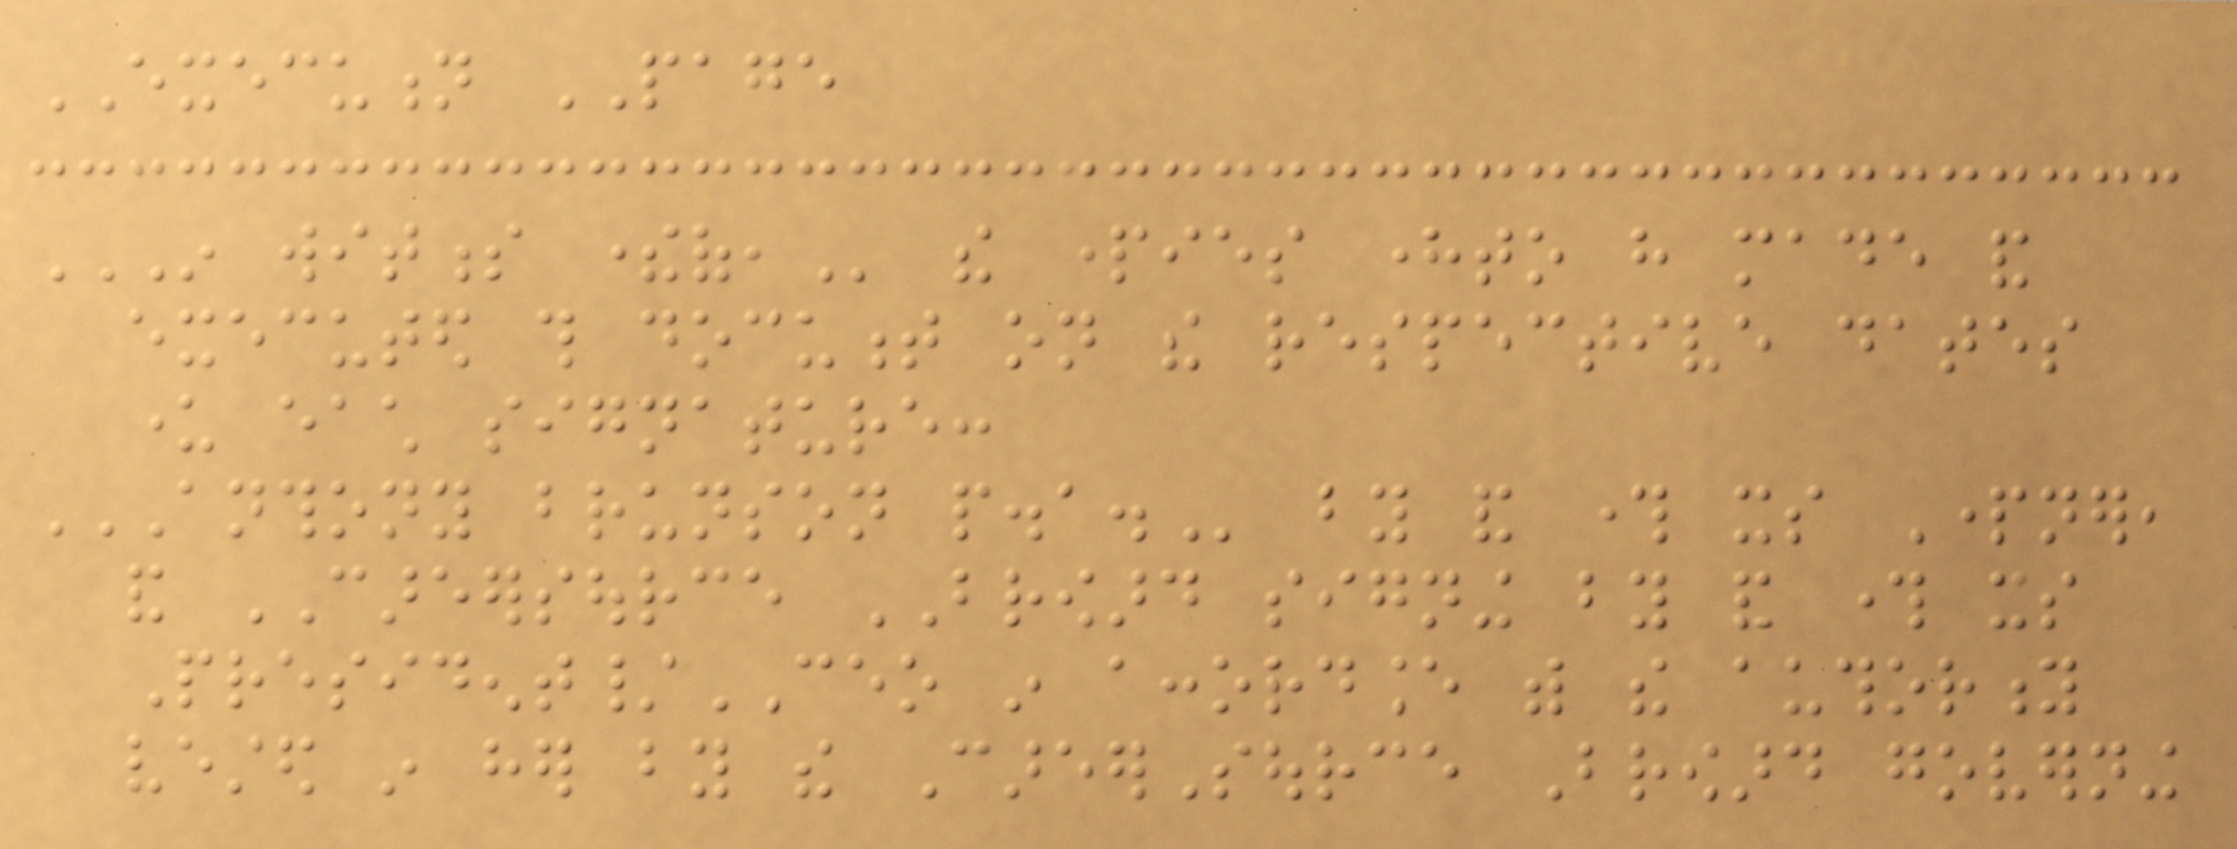EXECUTION PAGE
IN WITNESS THEREOF, the parties hereto have made and
executed this document on the respective dates
under each signature:
ANTHONY BRUNSON P.A. by and through its Partner,
and CAREERSOURCE BROWARD signing by and through its
President/CEO in accordance with the authority
vested in her by the CareerSource Broward governing
